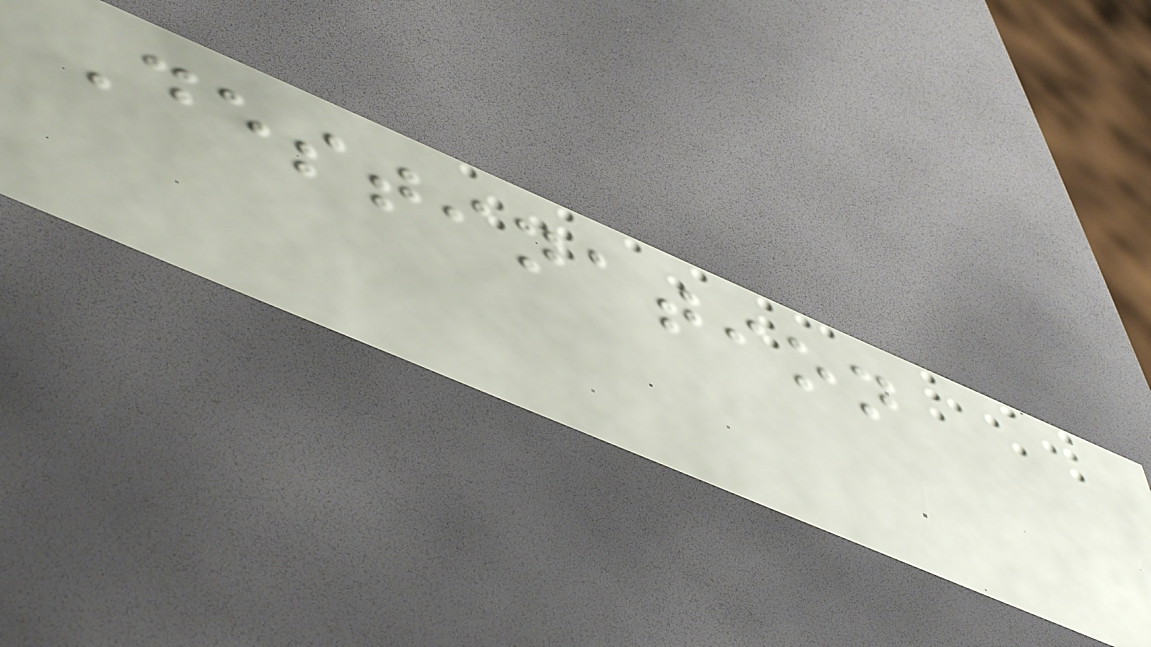Destination
